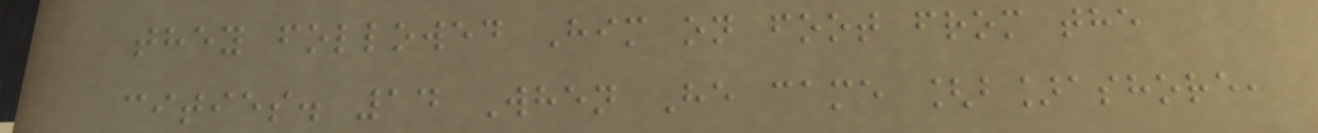they followed Him on foot from the
cities. 14 When He came [b]ashore,
